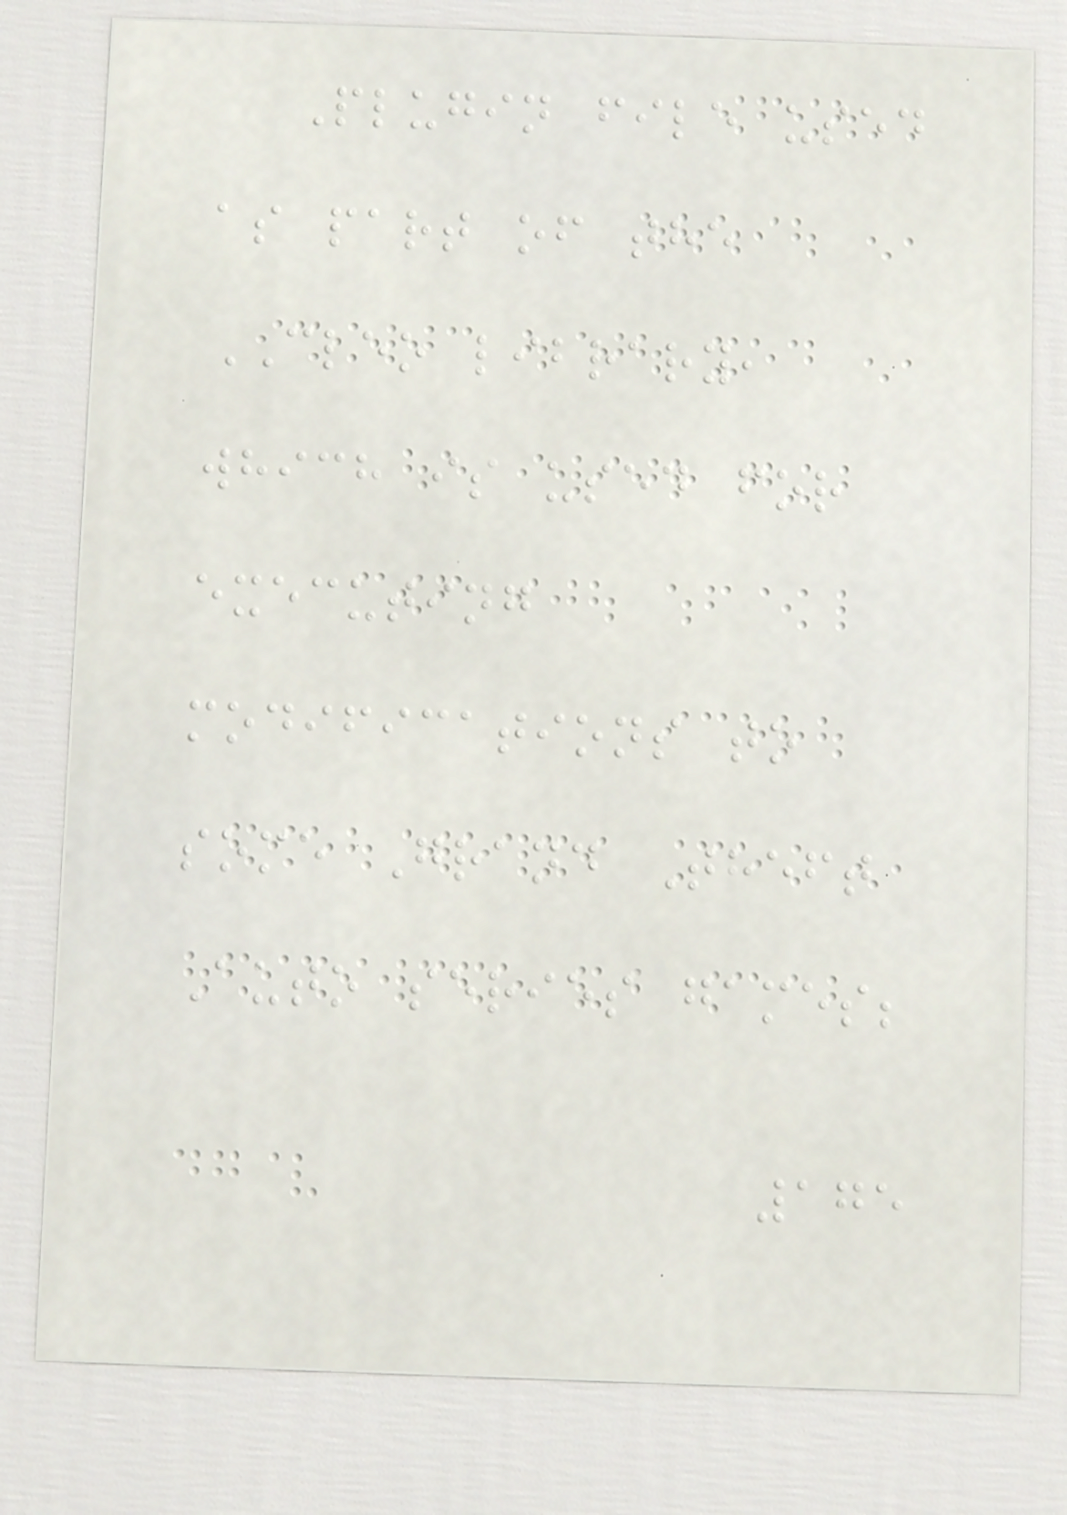Plugin file used
as part of the
CLEO library,
which is used for
executing
modifications to
some Grand Theft
Auto series games;
175
